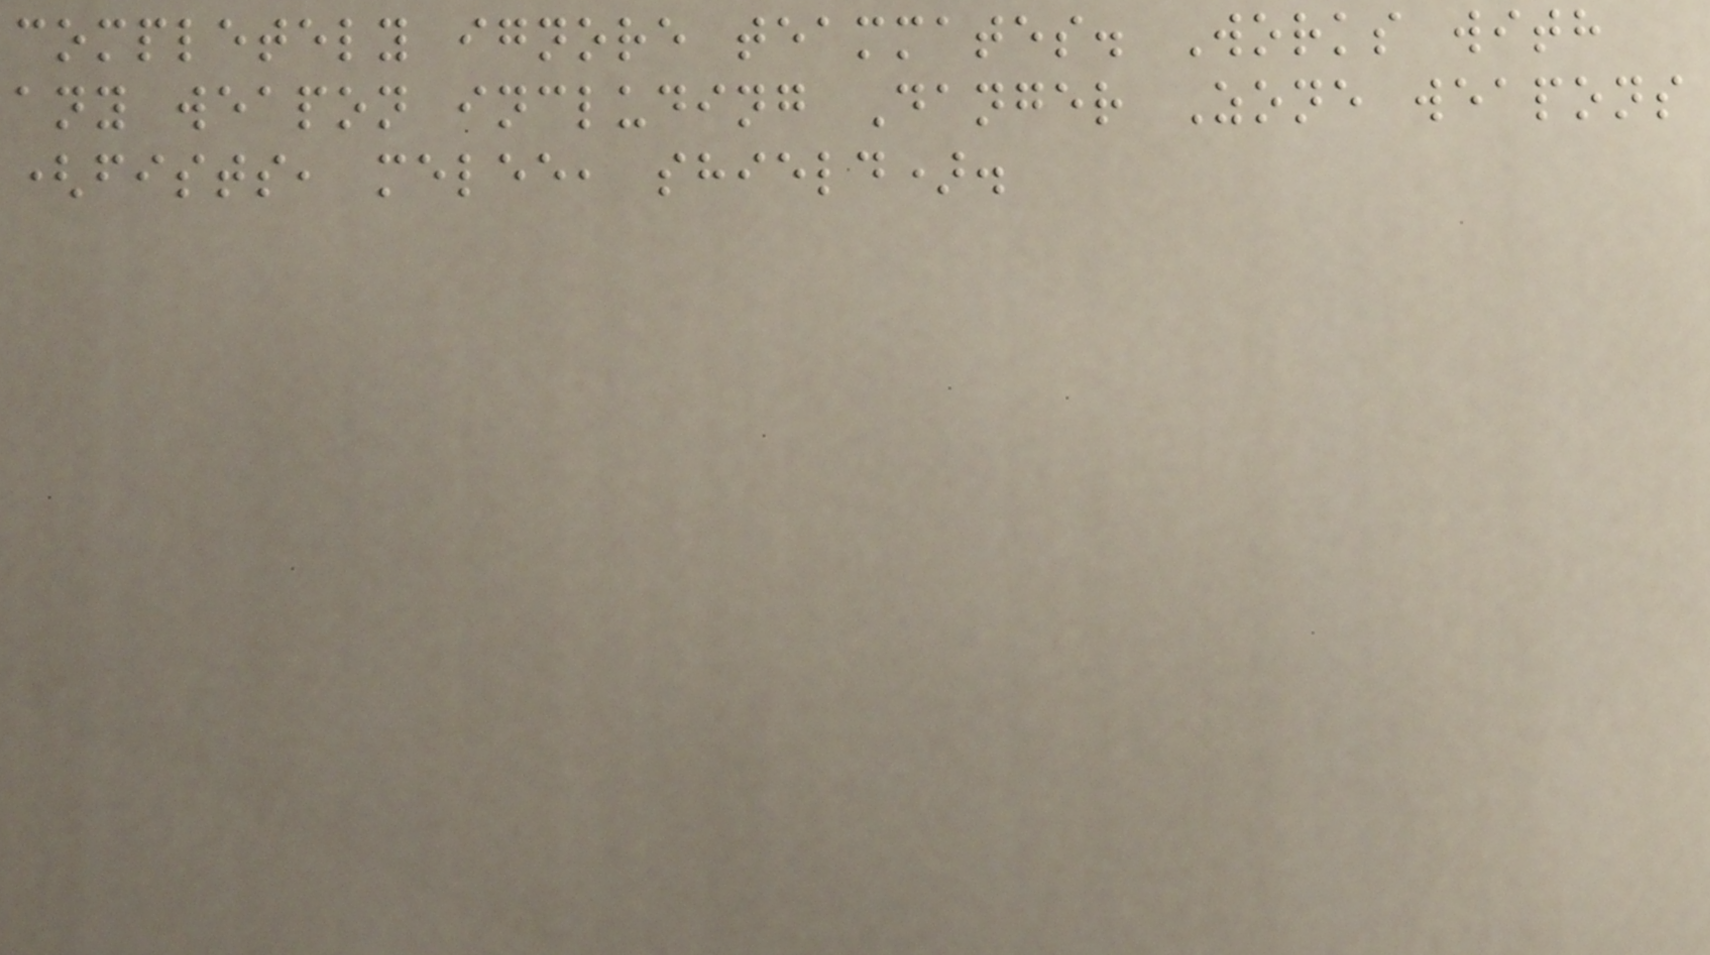completely ignore teammates. Works with
any weapon including Danger Zone weapons
(fists, melee, shield).
